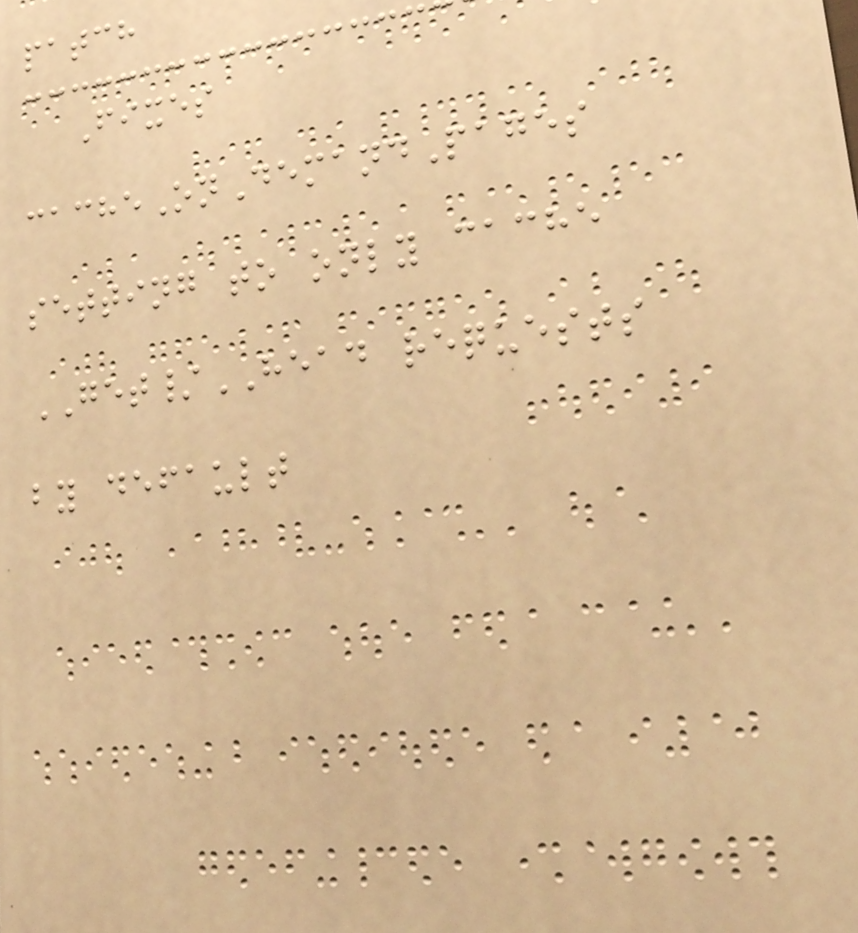patch
Fixes
cacheOnDemandPages
setting to only cache
GET/HEAD requests
by default
